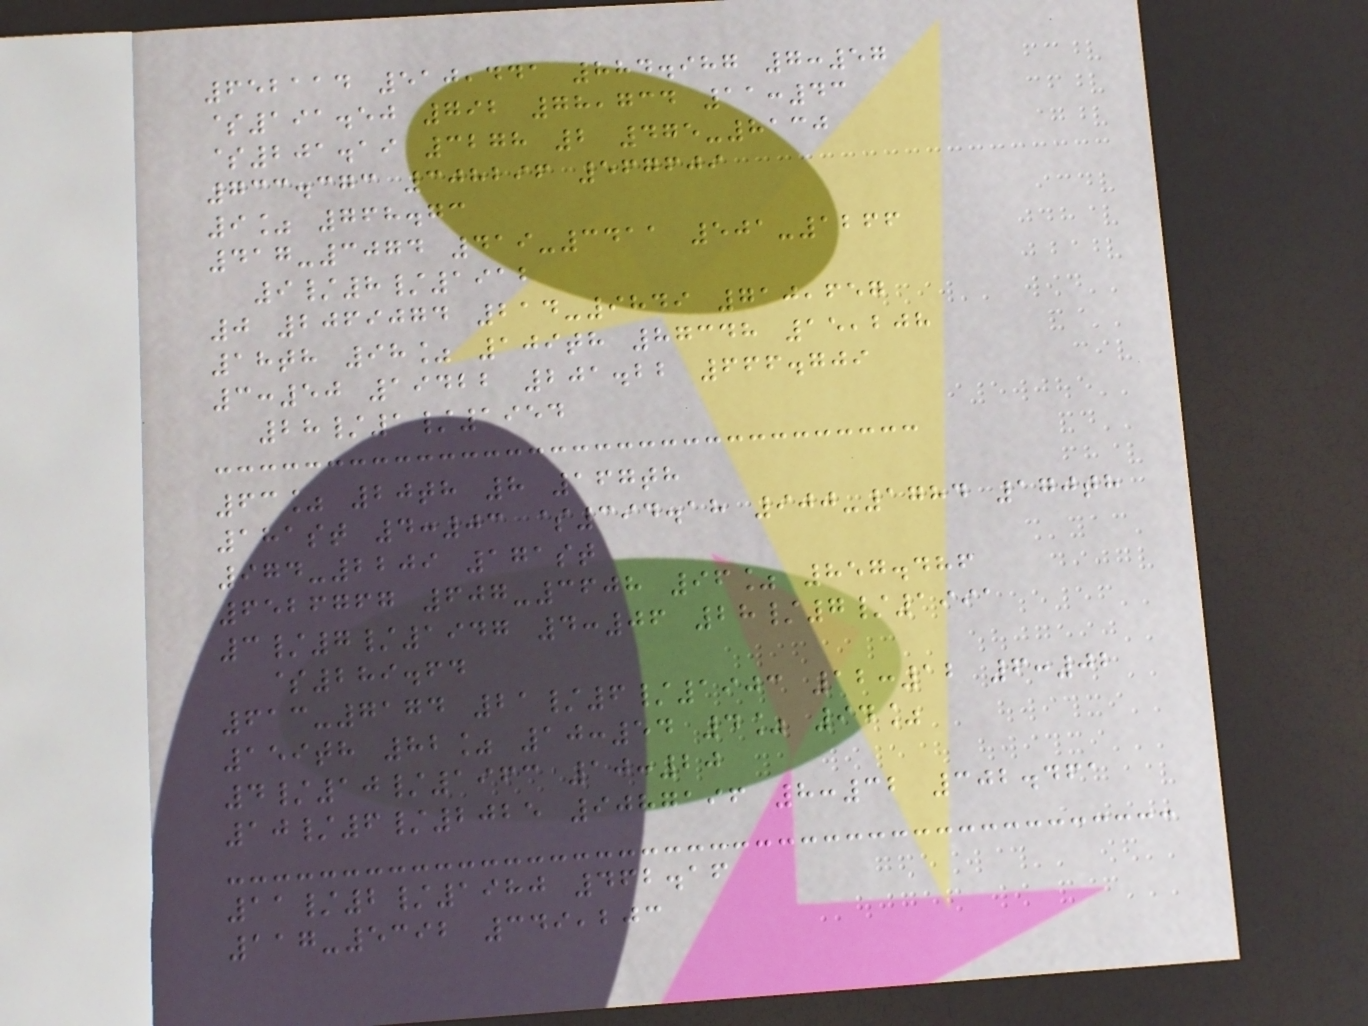652114 510,441 884.987 7:57
$191.50 792 78,734 11:43
$201.19 3278 2 475-8130
733.373 308296 567609
9% 768.73
417-3074 419-3411 501-1266
9/8/1912
0 2069074 214-9849 710,657
18th 98% 109th 87348 15,208
3:50 19422 201.22 666.709
28/1/1954
63% 20th 8 167th
181st 4:03 $394.18 900-1784 170th
974-2209 171st
6526767 607-3608 96% 857.486
3/7/1947 4:06 28/7/1991
$289.64
613-7174 21/6/1903 12:12 6:02
159th 82% 10:54 4% 94%
4/10/1963 10:20
10/6/2025 9087196 8:32 302.461
11/2/1980 462.16
117-5392 349,203
